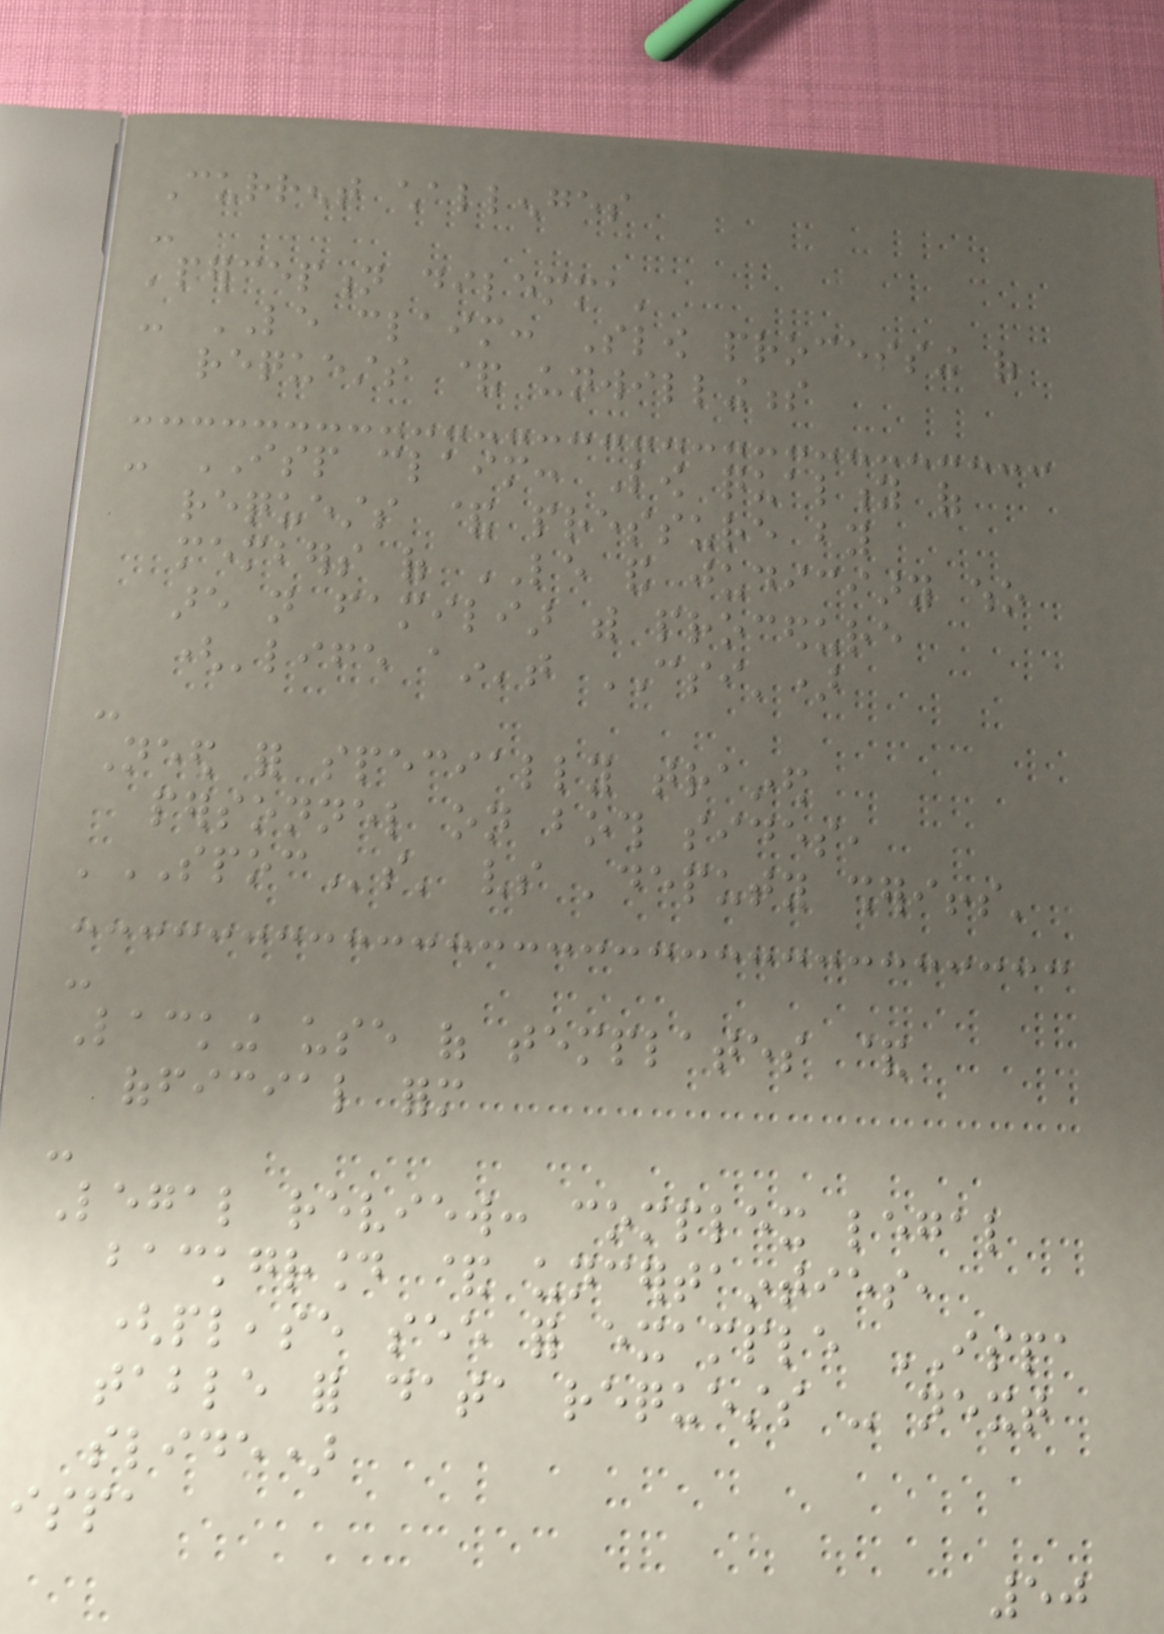Current challenges
-
'perception dilemma'
- LE claim: Slow processing of
requests & unwillingness
- ISP claim: Low quality of
requests & pressure by
members of LE and judiciary who
are not familiar with procedure
('life ain't CSI')
-
Need for specially trained
personnel on both sides,
'SPOCs' vs 'deputy sheriffs'
-
Lacking use of templates &
official form
-
Legal review: complex legal
background & uncertainties,
(please see for example ISPA
table for data requests - next
slide)
ispa
50
